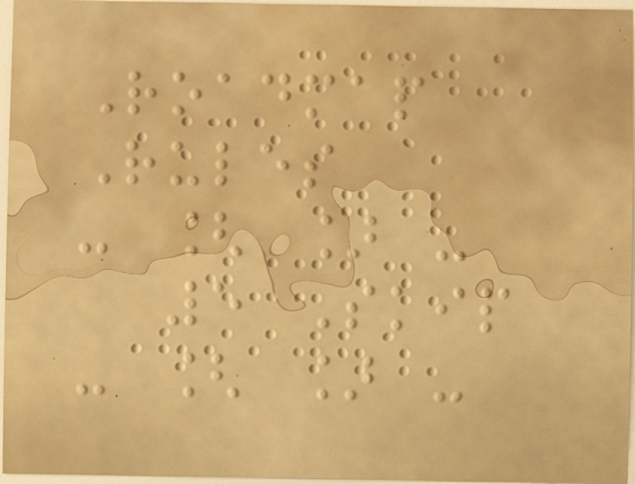Roadmap
Rules
- [ ] -
5 Skip
- [ ] -
